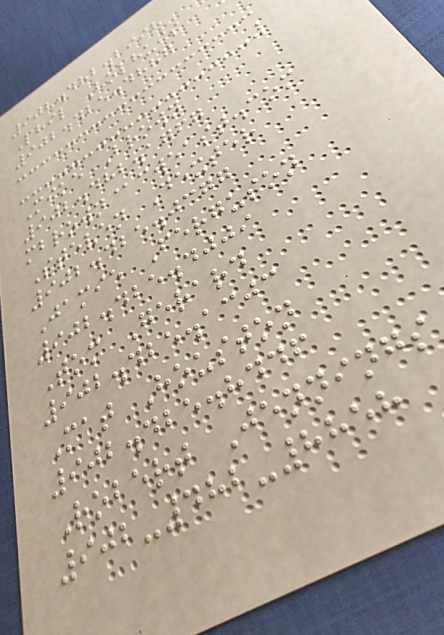902.482.2998
Phil Bolhuis
902.425.4887
Mike Brown
902.482.1767
mbrown@cweast.com
Steven Dexter
902.425.0377
Jamie Ferguson
902.425.4009
Tom Gerard
902.425.1303
Mat Houston
902.425.8446
Robert Jennings
902-482-8858
